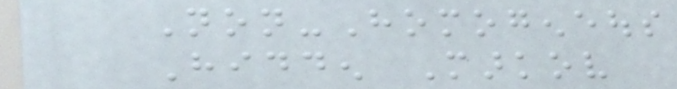Non-Homogeneous
Hidden Markov
